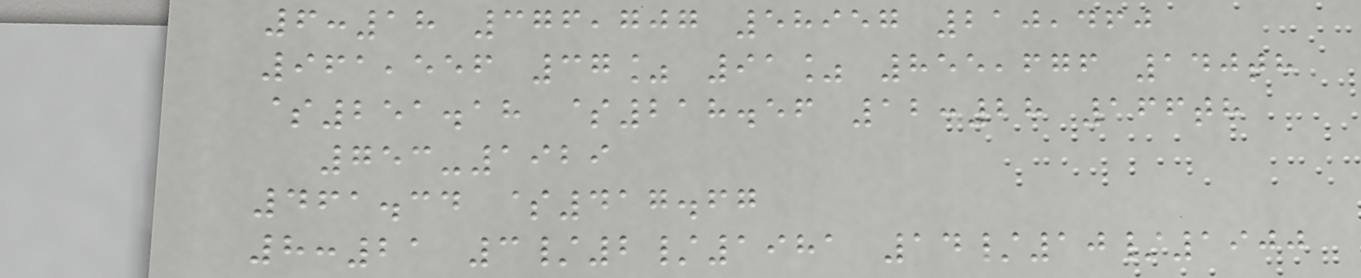6:18 376,707 58957 210,460
961,556 37% 91% 855,676 140th
$251.18 $218.56 12:28 166th
753-1929
461.34 $417.67
8:21 3/2/1981 14/10/1900
